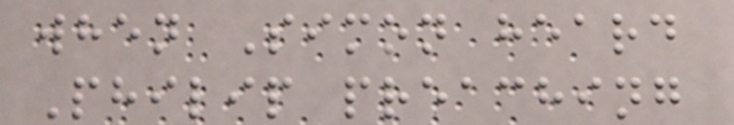when Simon heard
Philip preaching
